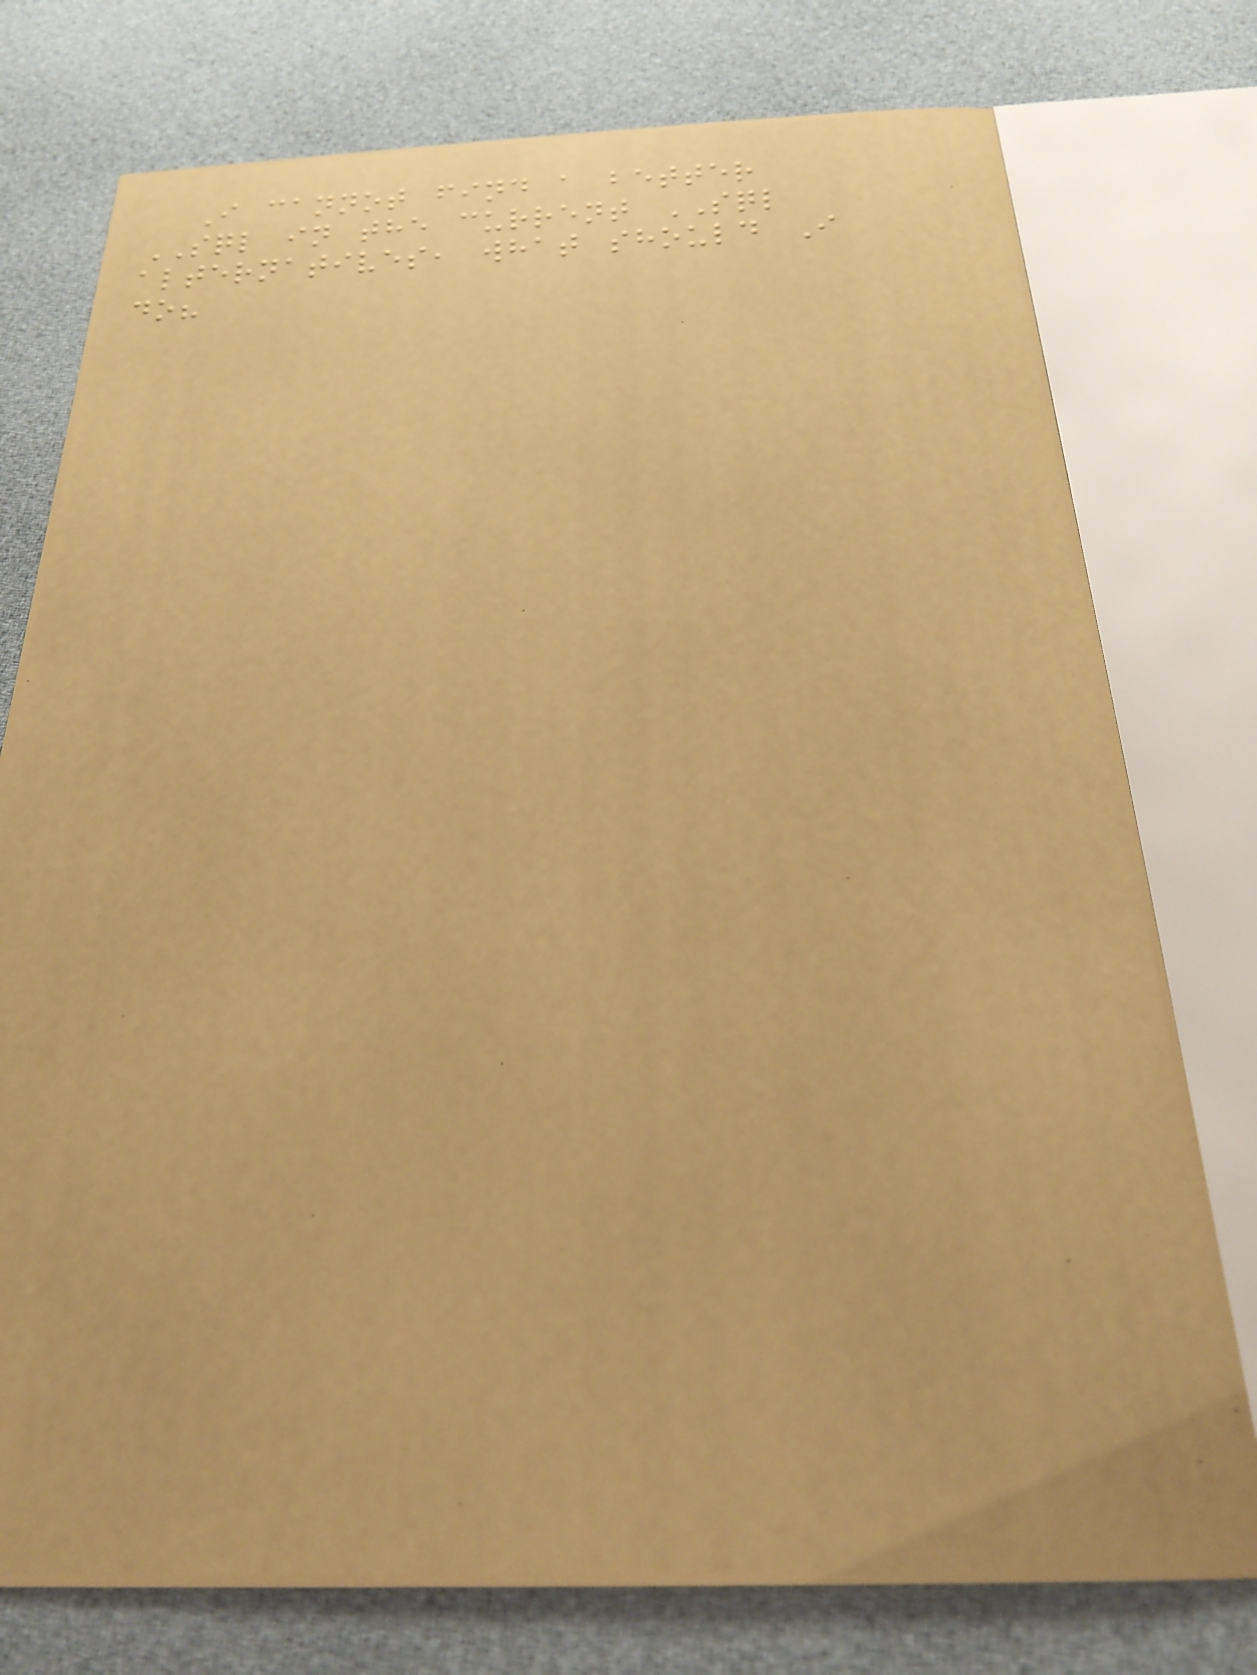I cannot find a better
SQL in the current SQL
alternatives, what should I
do?
